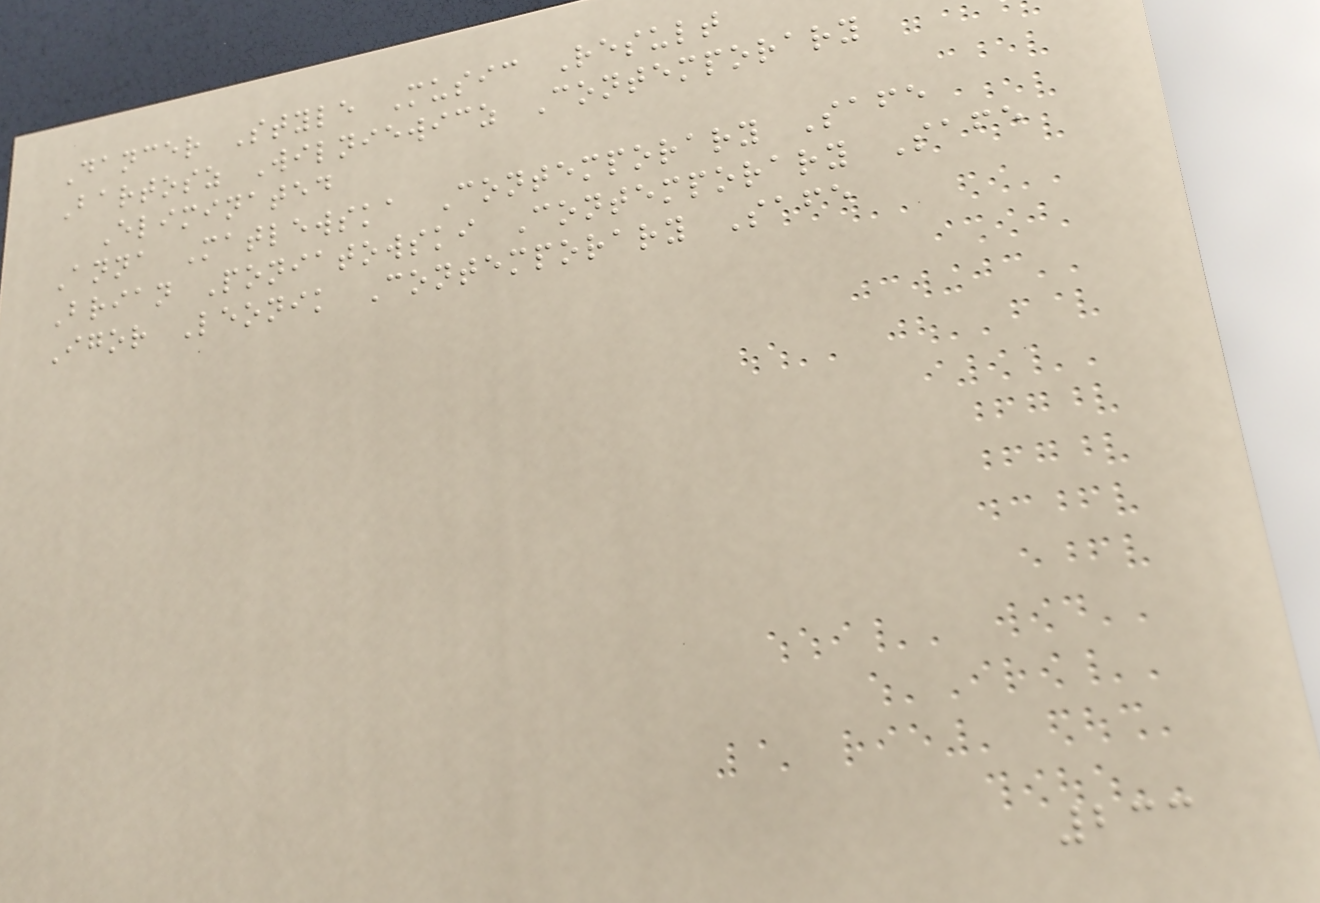Dancer Style Music Result
Bartosz Wilniewicz Contemporary
Eliminated
Anna Matlewska Contemporary Safe
Brian Poniatowski Contemporary Safe
Igor Leonik Contemporary Safe
233
